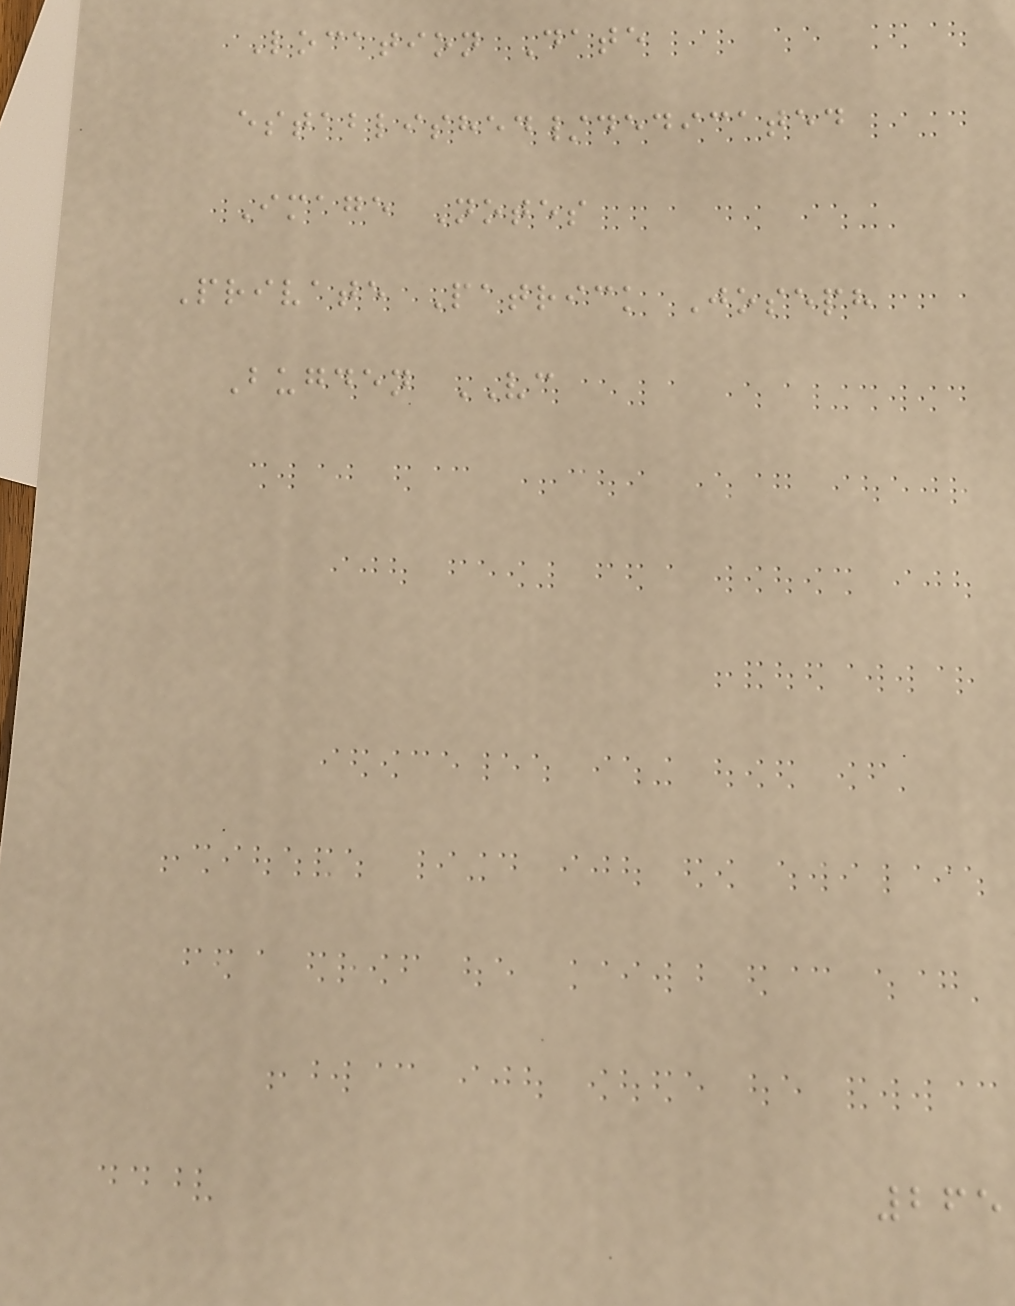Location Date
established/dedicated
Image Notes
Private Patrick Joseph
Bugden VC
265
